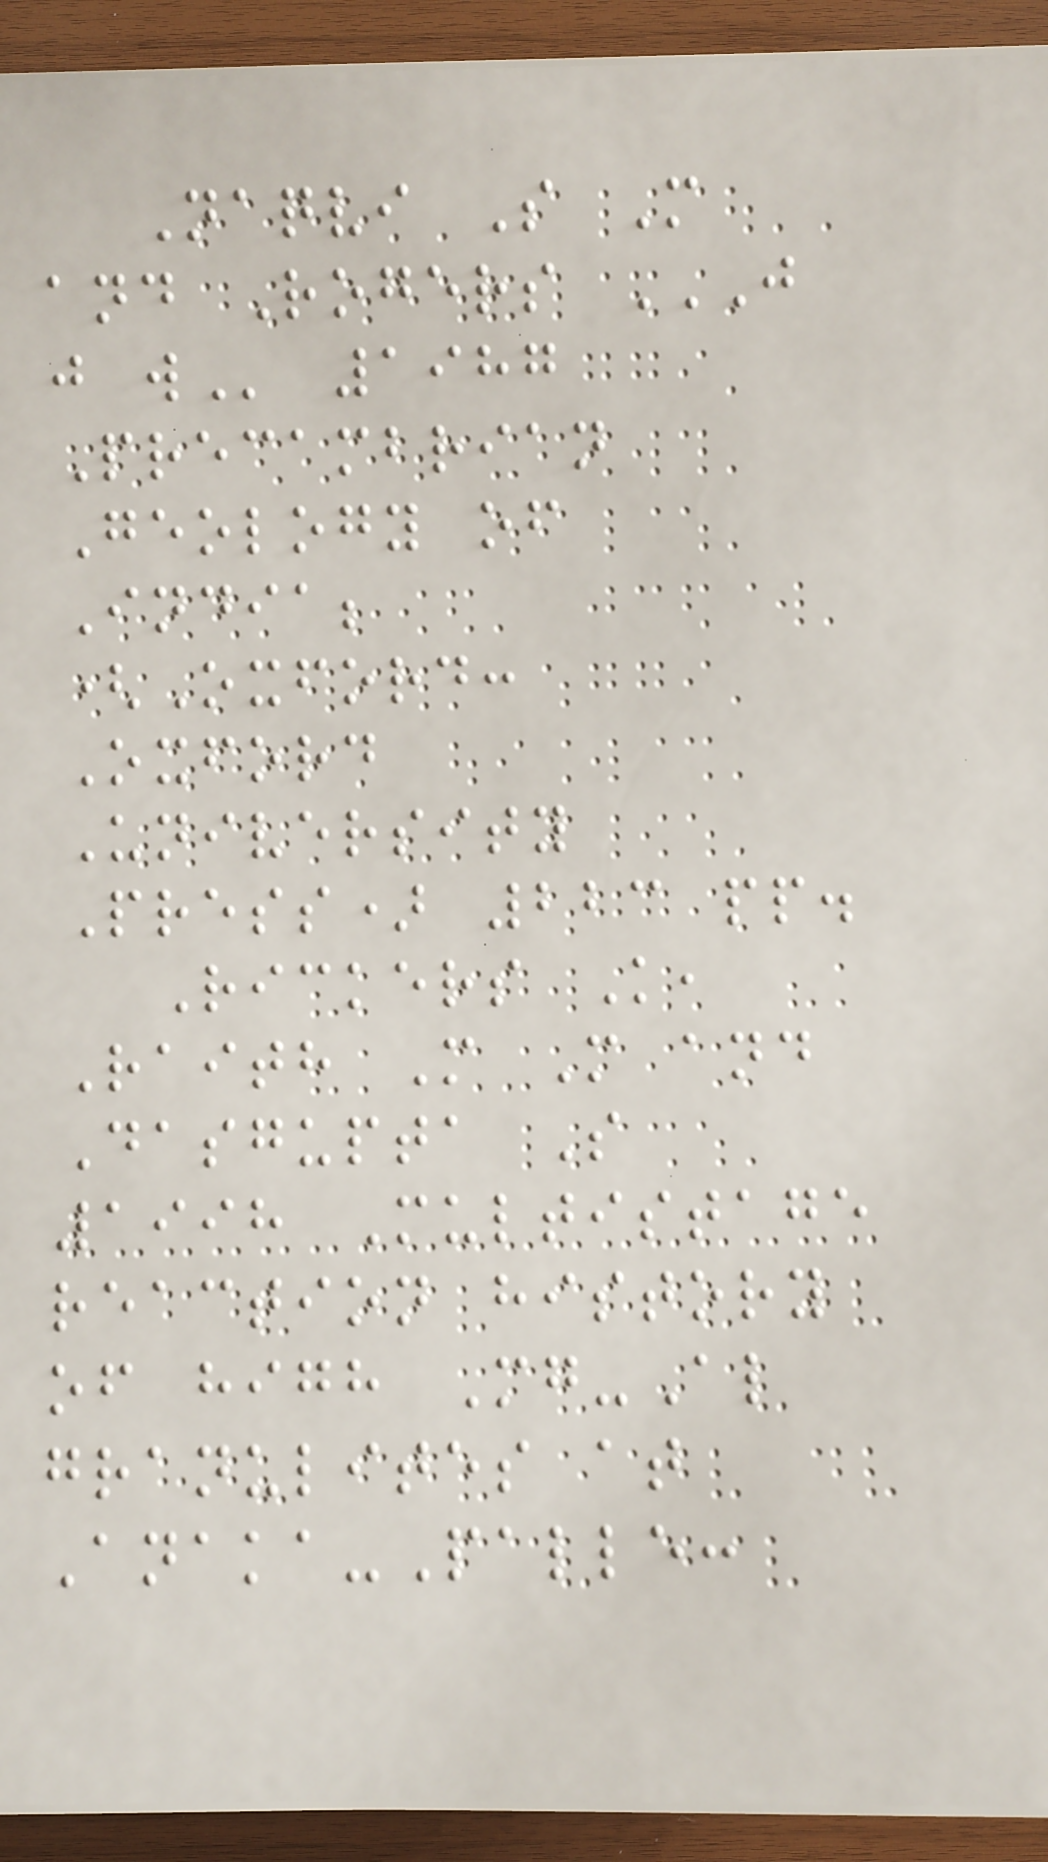Naqvi S M
and Rogers J
J W 1987
Precambrian
Geology of
India;
(Oxford:
Oxford
University
Press) 223 pp.
Rickers K,
Raith M M and
Dasgupta S
1998 Multistage
reaction history
of high Mg-Al
granulites at
Anaka-Palle:
